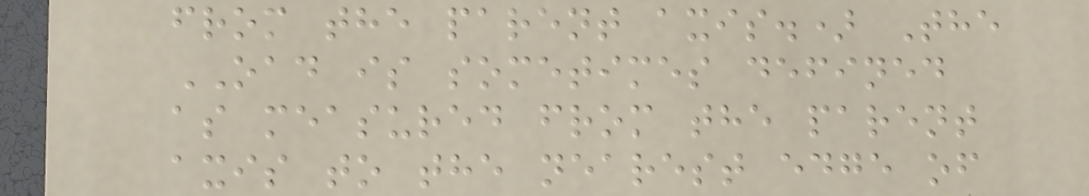from the parent axis.) The
OAD is sometimes defined
as measured from the parent
axis to the nearest edge of
